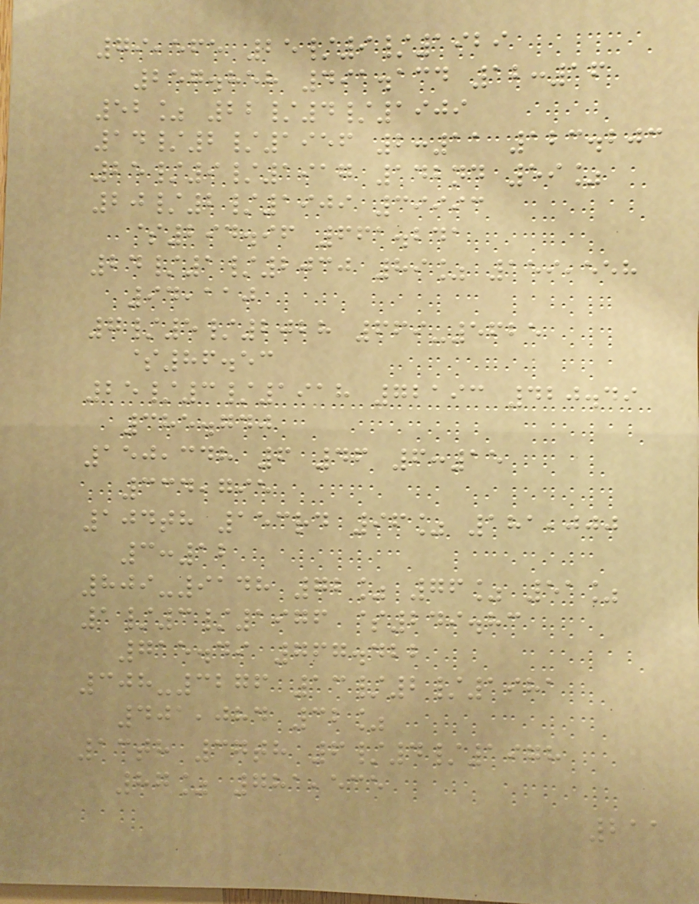79,565 25/9/1929
257.858 491.134 12:16
52% 22/4/1909
14/2/1956 2:11 123.203
25/9/1917 142nd 59%
20/2/1909 39993
$294.96 661.241
24/1/2030 89% 159,558
94,110
7/5/2028 669-5625
$86.53
25/3/1918 72193 420.49
385.740
150,348 6 46 6:15
334,795
104th 153rd 96% 181,000
3:12
809-9148 72% 76% 51%
1/3/1976 $249.83
715.49 767.422
308-3276 13/2/1981
401,084 32%
13th 37th 6/4/1978
87% 781,535
211
